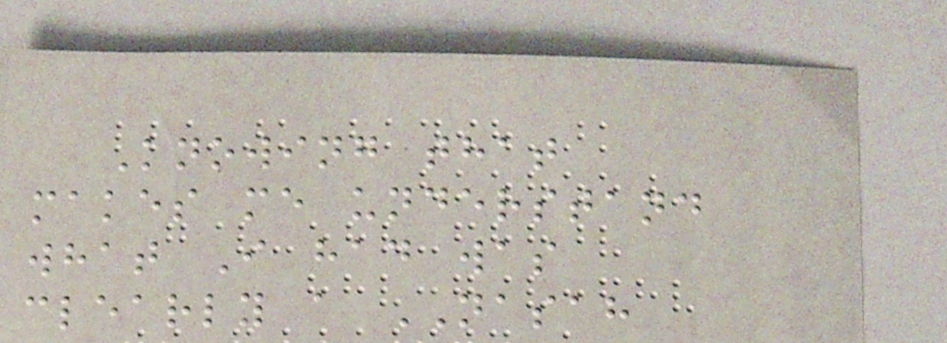Knowing that
makes me understand
what I had was
clearly a NASAH
